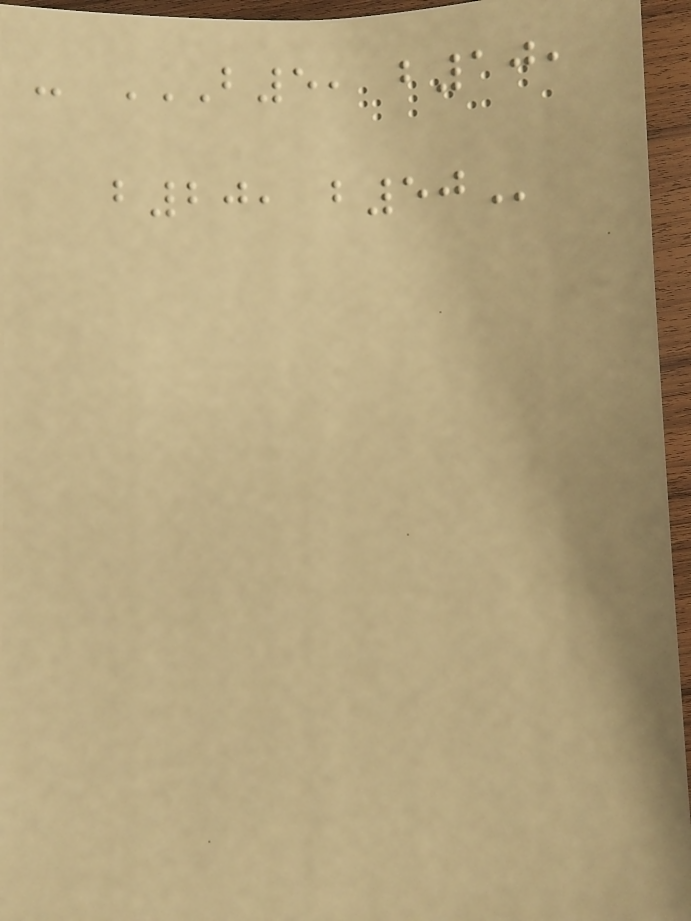- B5, B10,
B20, B50
